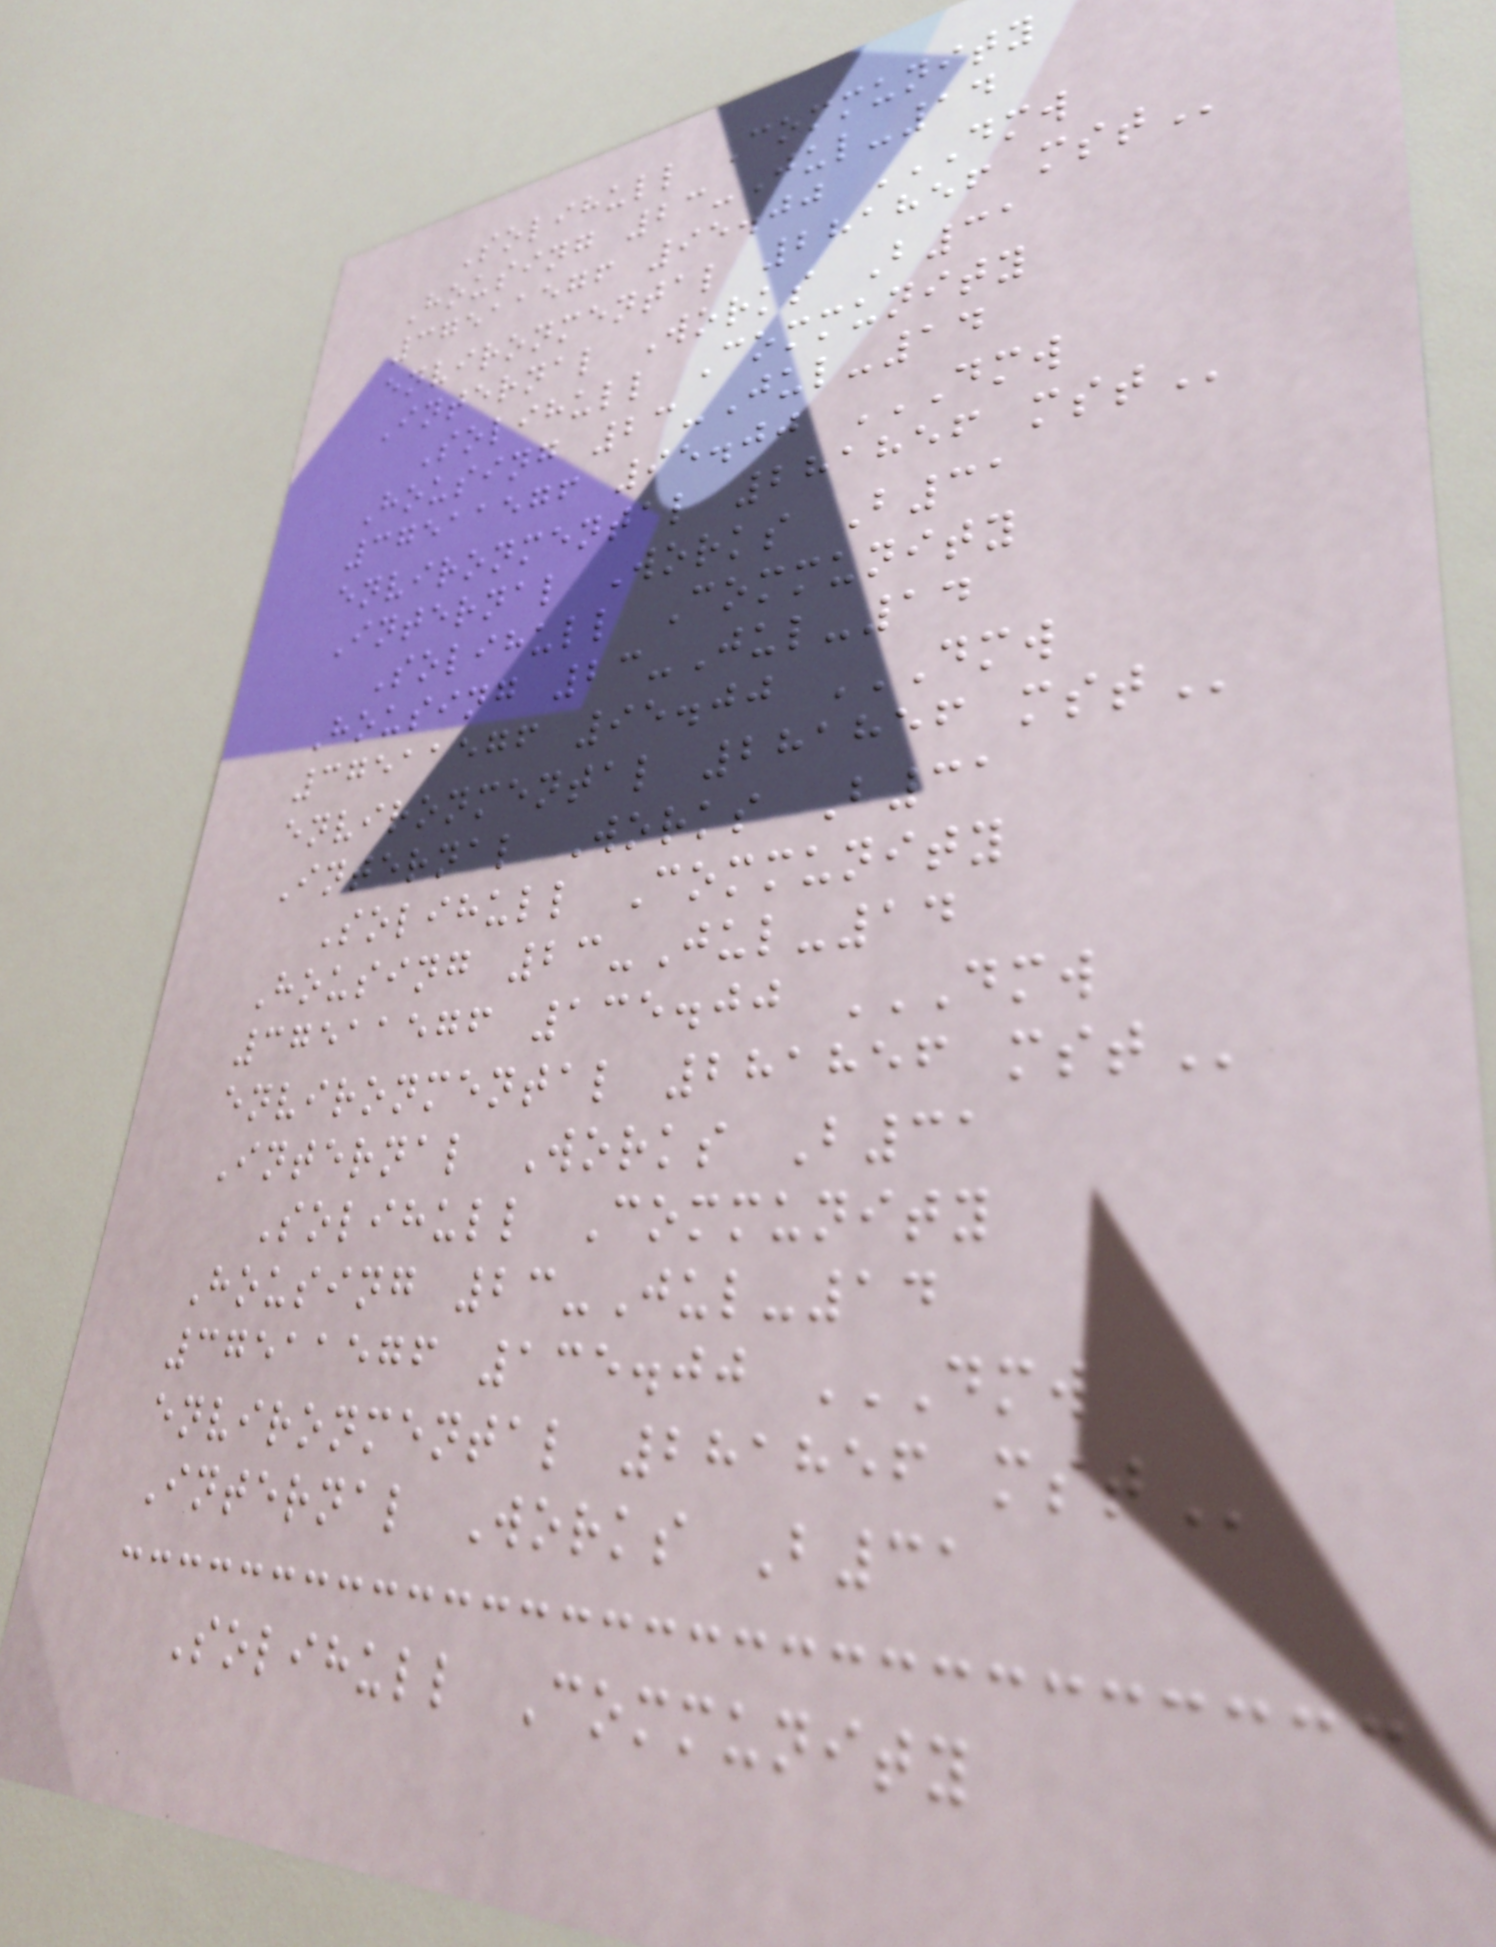Solihull Community
Housing 23-Jul-14
37511576 95.00 DMW
ENVIRONMENTAL 281856 MST
Internal Works B31
Solihull Community
Housing 23-Jul-14
37511576 95.00 DMW
ENVIRONMENTAL 281856 MST
Internal Works B31
Solihull Community
Housing 23-Jul-14
37511576 95.00 DMW
ENVIRONMENTAL 281856 MST
Internal Works B31
Solihull Community
Housing 23-Jul-14
37511576 135.00 DMW
ENVIRONMENTAL 281856 MST
Internal Works B31
Solihull Community
Housing 23-Jul-14
37511576 135.00 DMW
ENVIRONMENTAL 281856 MST
Internal Works B31
Solihull Community
